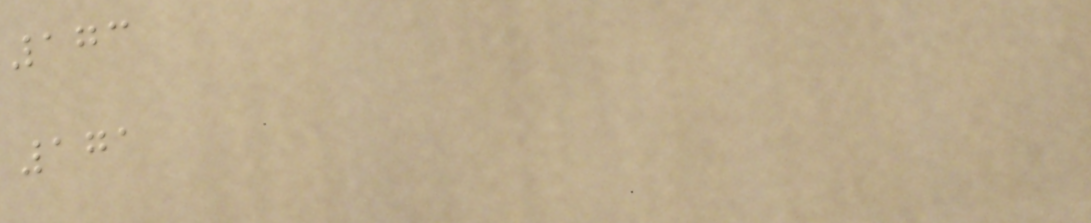173
171
